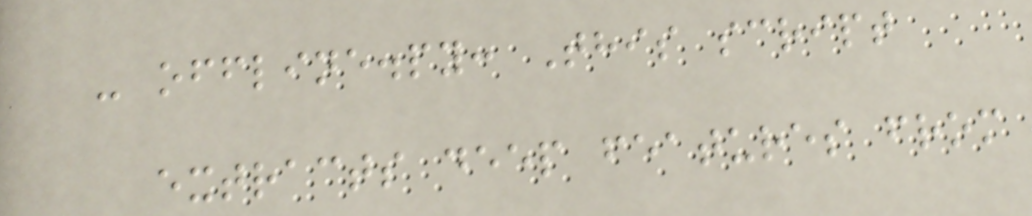- offline.py: This script
extracts deep features from
